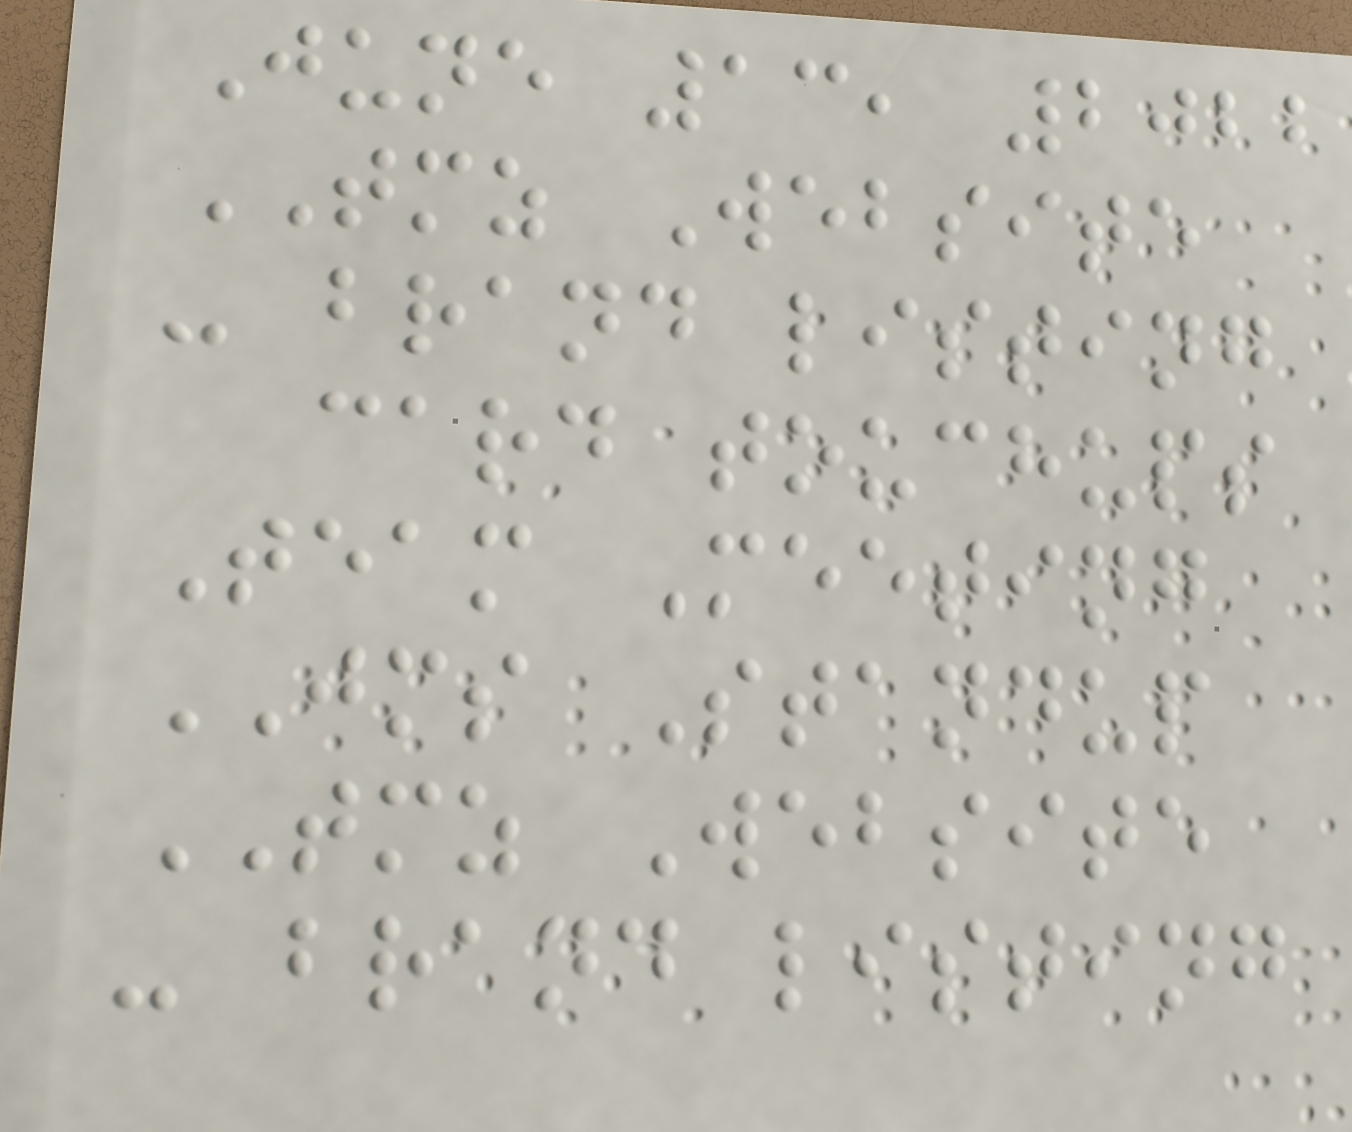June 13, 2022
TMZ Website
- brand listing
card touchups
Team Meeting
JMS Standup
TMZ Website
- brand listing
